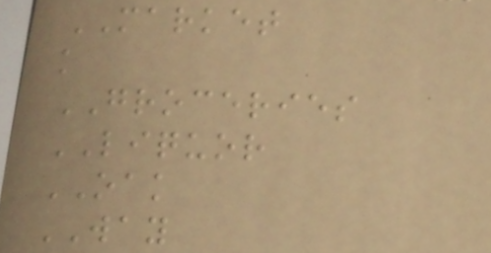MARKET
k
GROCERIES
LIQUOR
OAK
WAY
